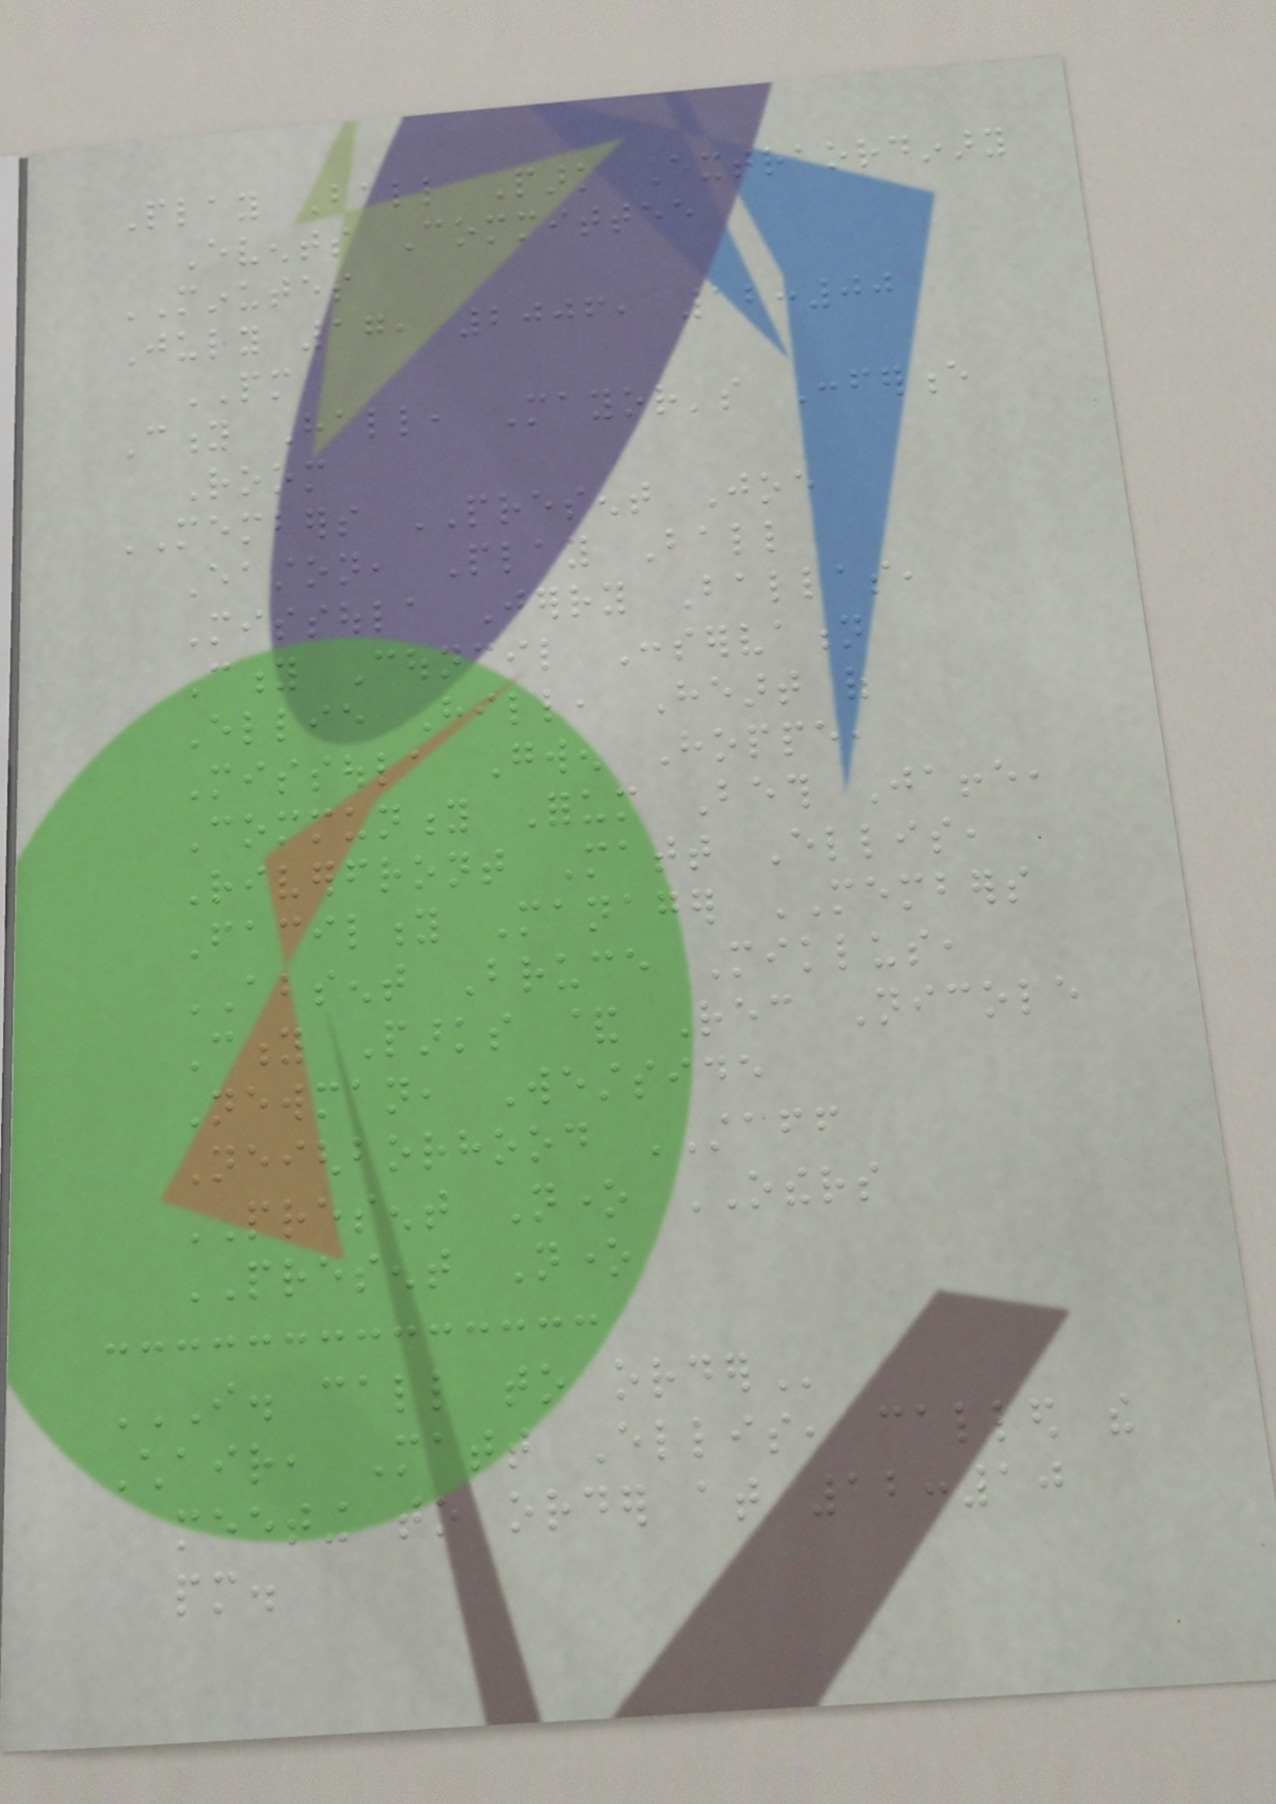Play Ball Park Extraordinary
Events Committee
MINUTES
July 17, 2006, 12:00
PM
City Hall, Mayor's Conference
Room
MEMBERS PRESENT Joe
Easton, Play Ball
Missoula Jerry Ballas,
City Council Conservation
Ellie Hill, Heart of
Missoula Gwen Hoppe,
Community Forum Beth Jaffe,
Riverfront Matt Ellis,
Facility Manager MEMBERS
ABSENT Bruce Miklus,
City Parks & Rec Nicole
Newman, Westside
Neighborhood STAFF
PRESENT None OTHERS
PRESENT None
I. CALL TO ORDER
Chair, Matt Ellis, called the
meeting to order at 12:10
pm.
